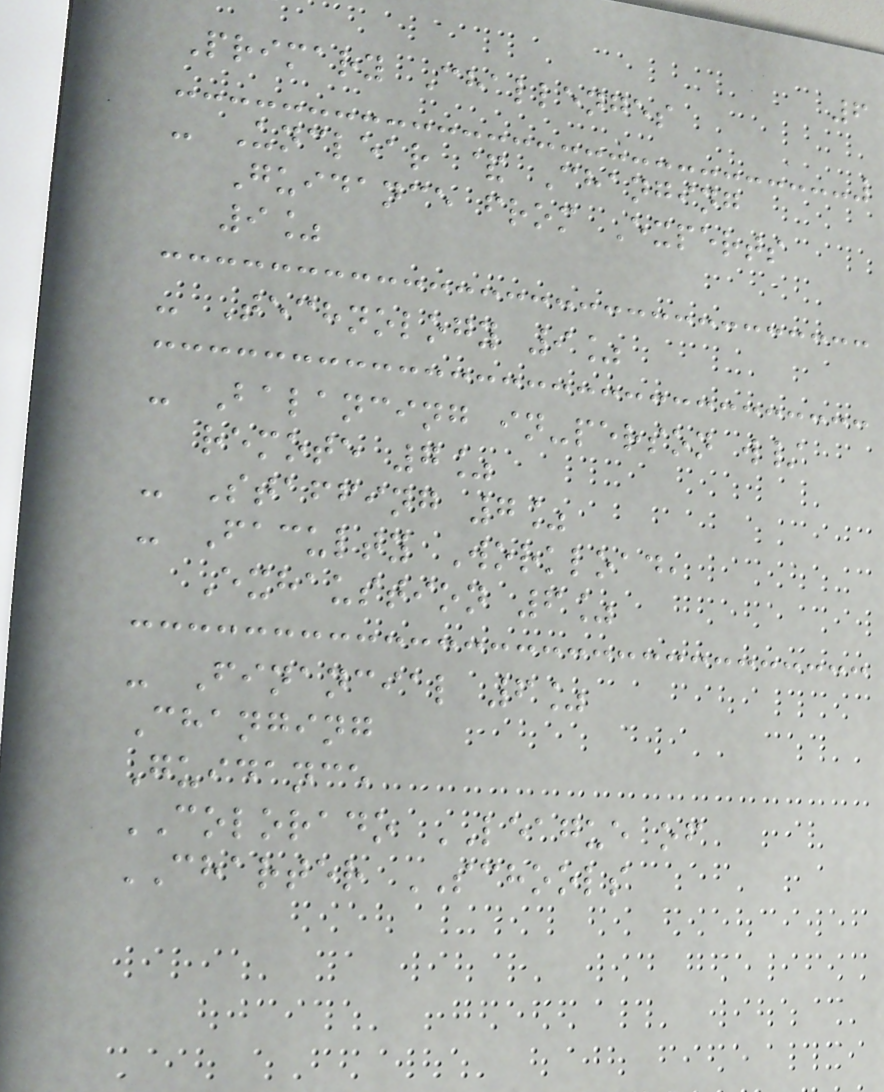6
Primary Challenges
- Unclear & Changing
Guidance from Experts
9%
- Technology 9%
- Balancing in-person w/
remote 7%
- Staffing 7%
- Faculty Workload,
Exhaustion 6%
- Financial 6%
Changing
Guidance
COLORADO LEAGUE of
CHARTER SCHOOLS
